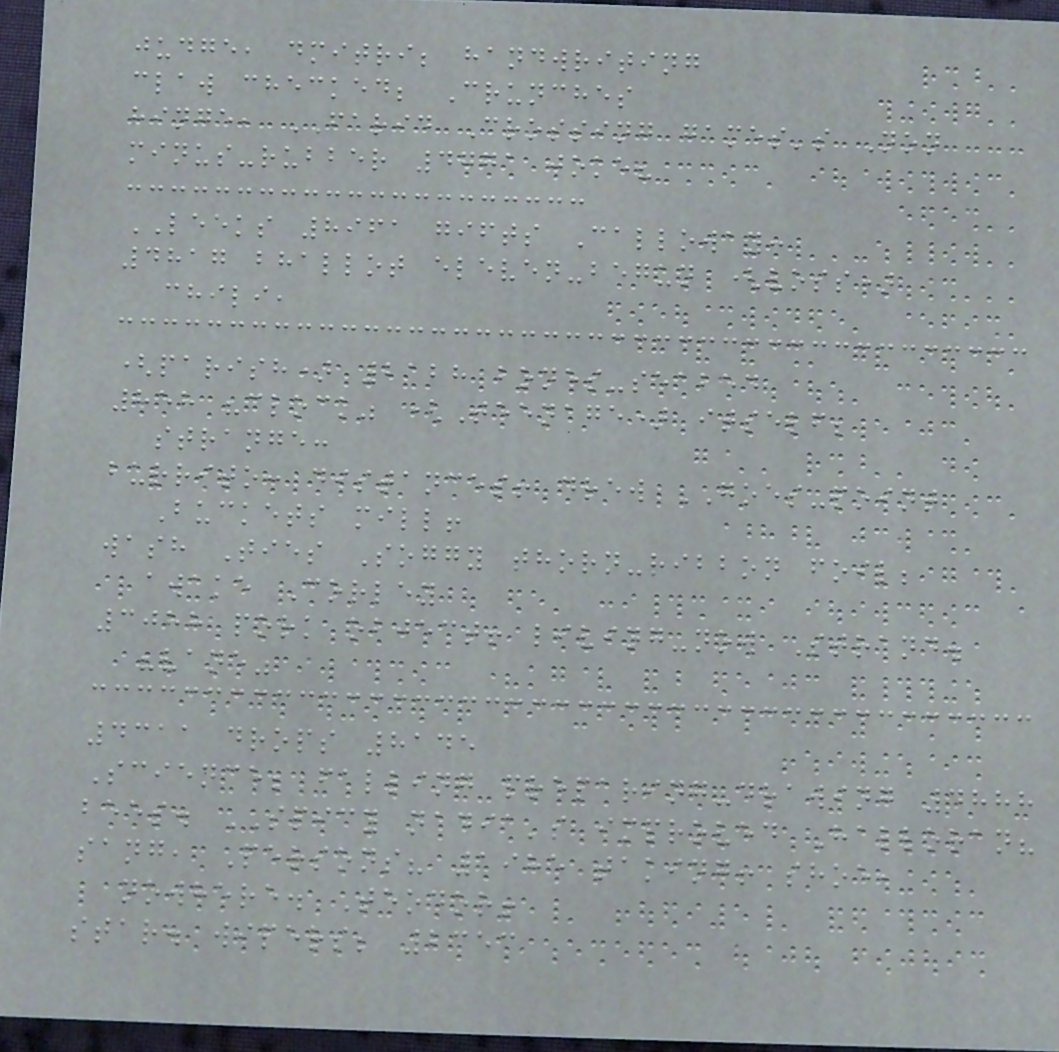judge, dmitri; handwriting
claw checked; Crunches
hinge, FARID Crossing games's Non
minus-rubber 4771 joke?
LEEKS 8961 gifts Calloway:
4817 bhallot eleven-begun (voss)
chili,
(parish) 2128 bones-seabed
858 "clock" (Teenage) itself;
strange:
burrito: distances! drew GOES-point
Buckets mill!
wash Ties Soggy thorn-ribbon foil;
awake Corley
3088 pork object! living-now Strand.
"vane"
4311 drops 8145
Science; falling preparing-drawing 4888
bees. SPICY nadia's improved Halloran?
sang, Persons? 1985 taking! shoe,
nowhere. Teodor!
star. wipers; 2353
